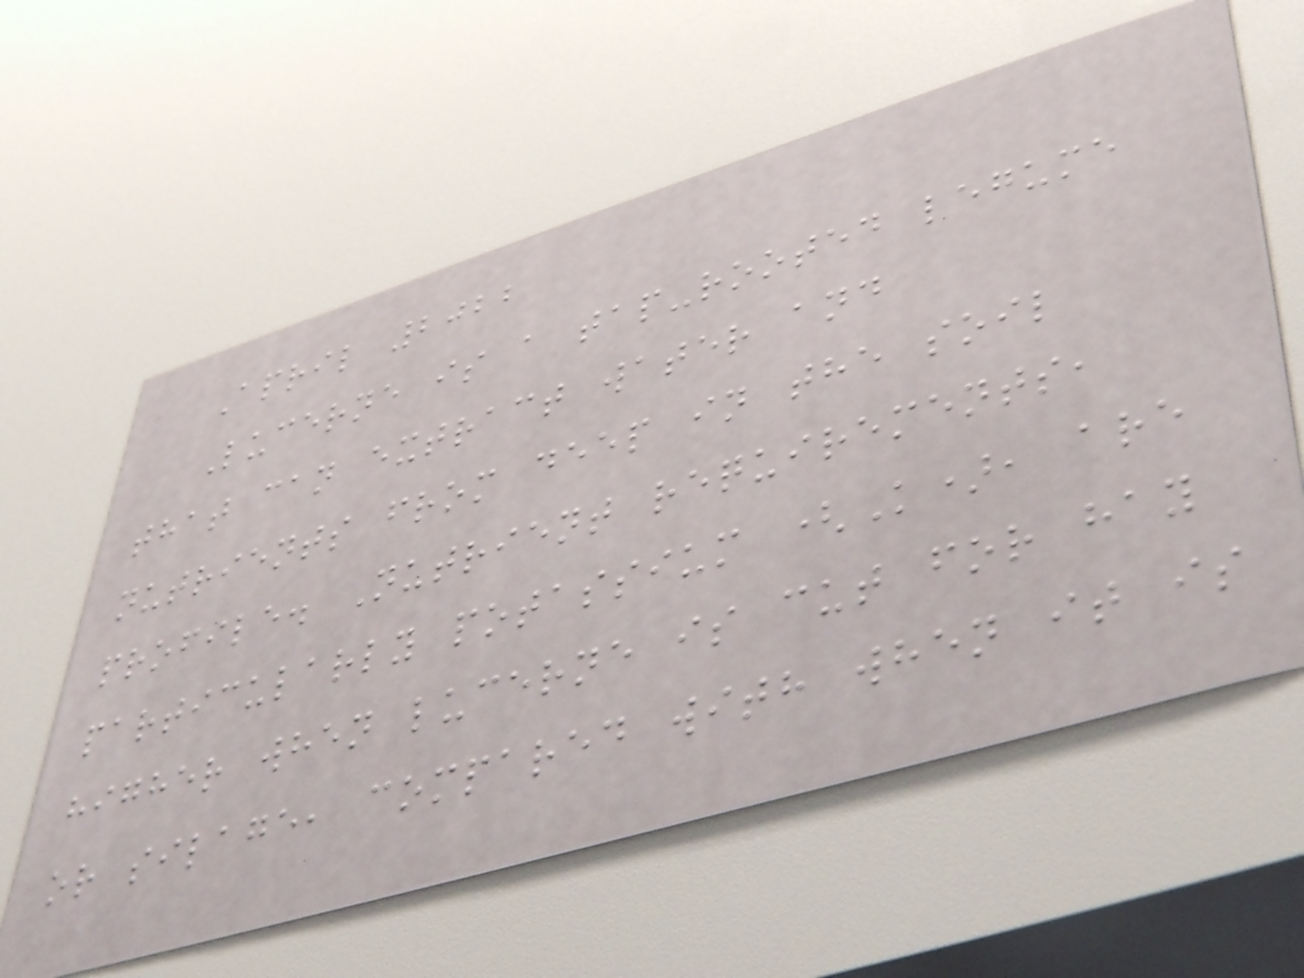April 2022
Lucerne is a tap-rooted legume
that can extract water and
nutrients from deep in the soil
profile. Nutrient requirements,
particularly potassium (K), are
higher when lucerne is cut for hay
or silage, compared with when it is
